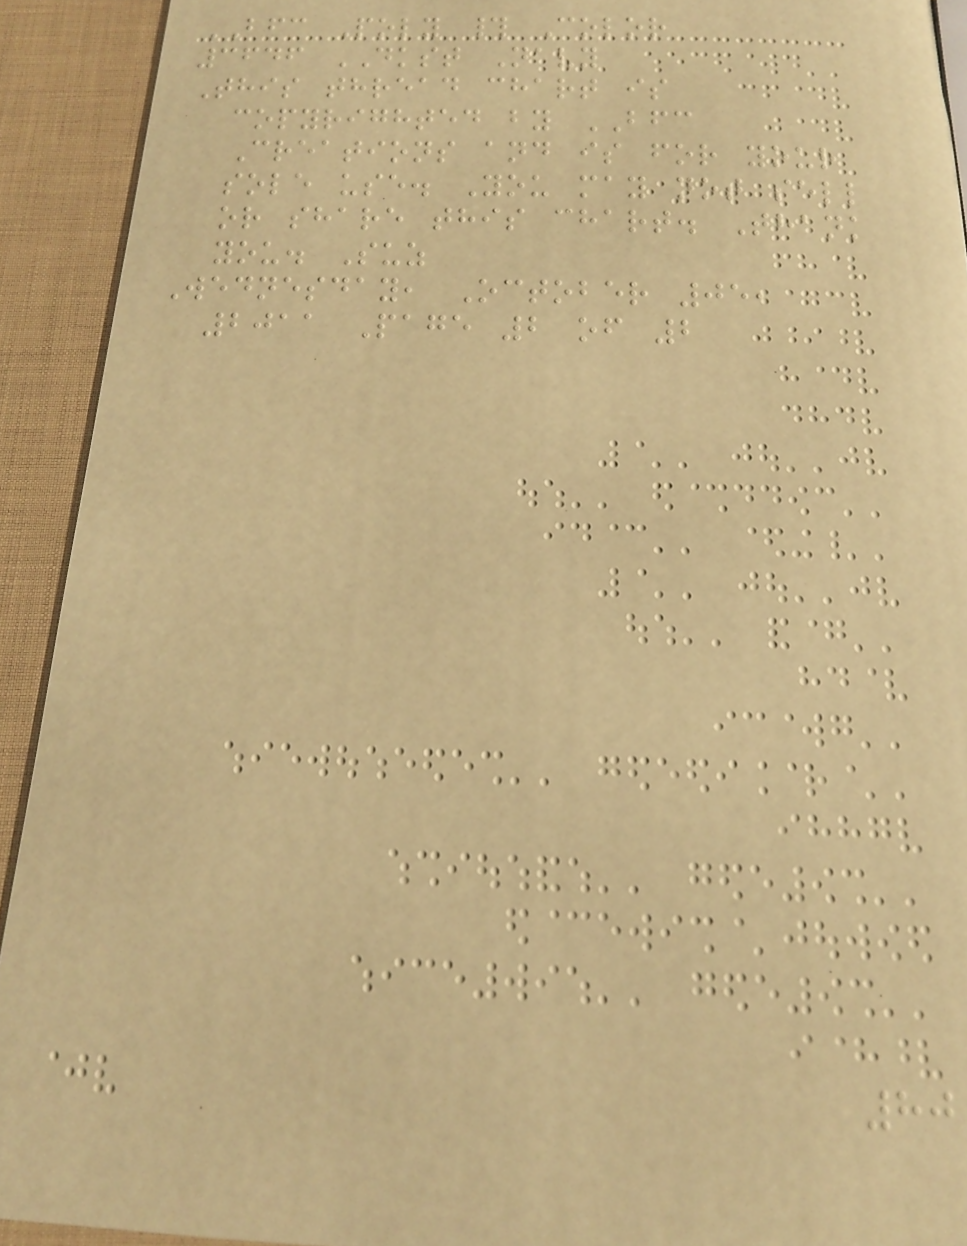BFC Poly # Color
3646 DKST Navy
This thread chart is
copyrighted by BFC
Creations and is for your
sole use. You may not sell
or share this chart. Thank
you. Suz
Wednesday, October 05,
2011 Page 2 of 2
80
